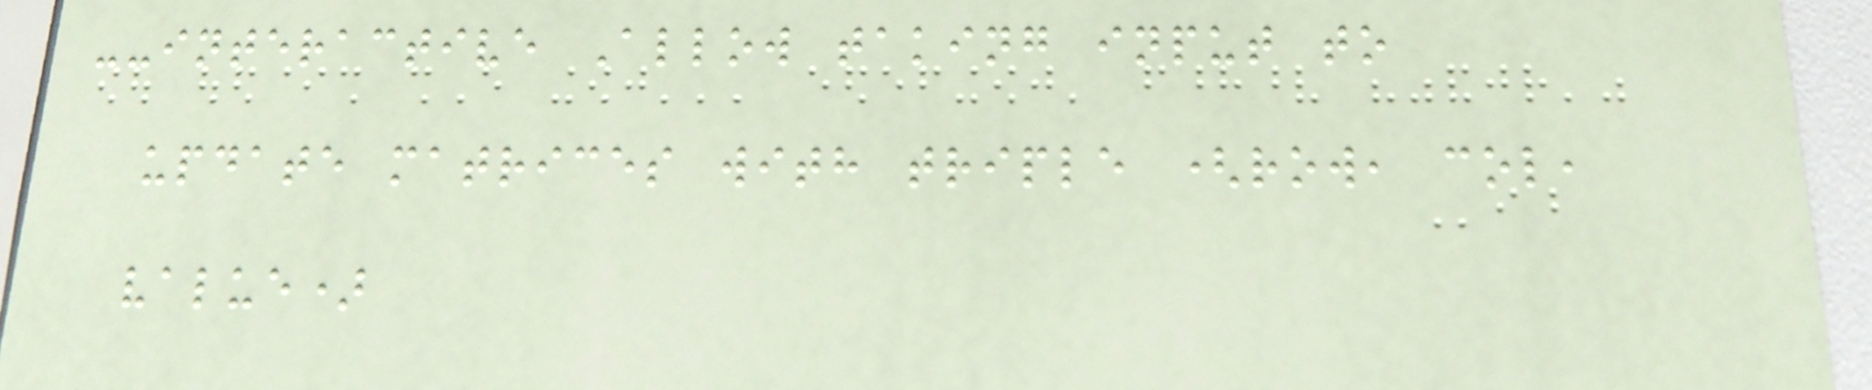--interactive Allow taking input to
update matrices with triple (row, col,
value)
